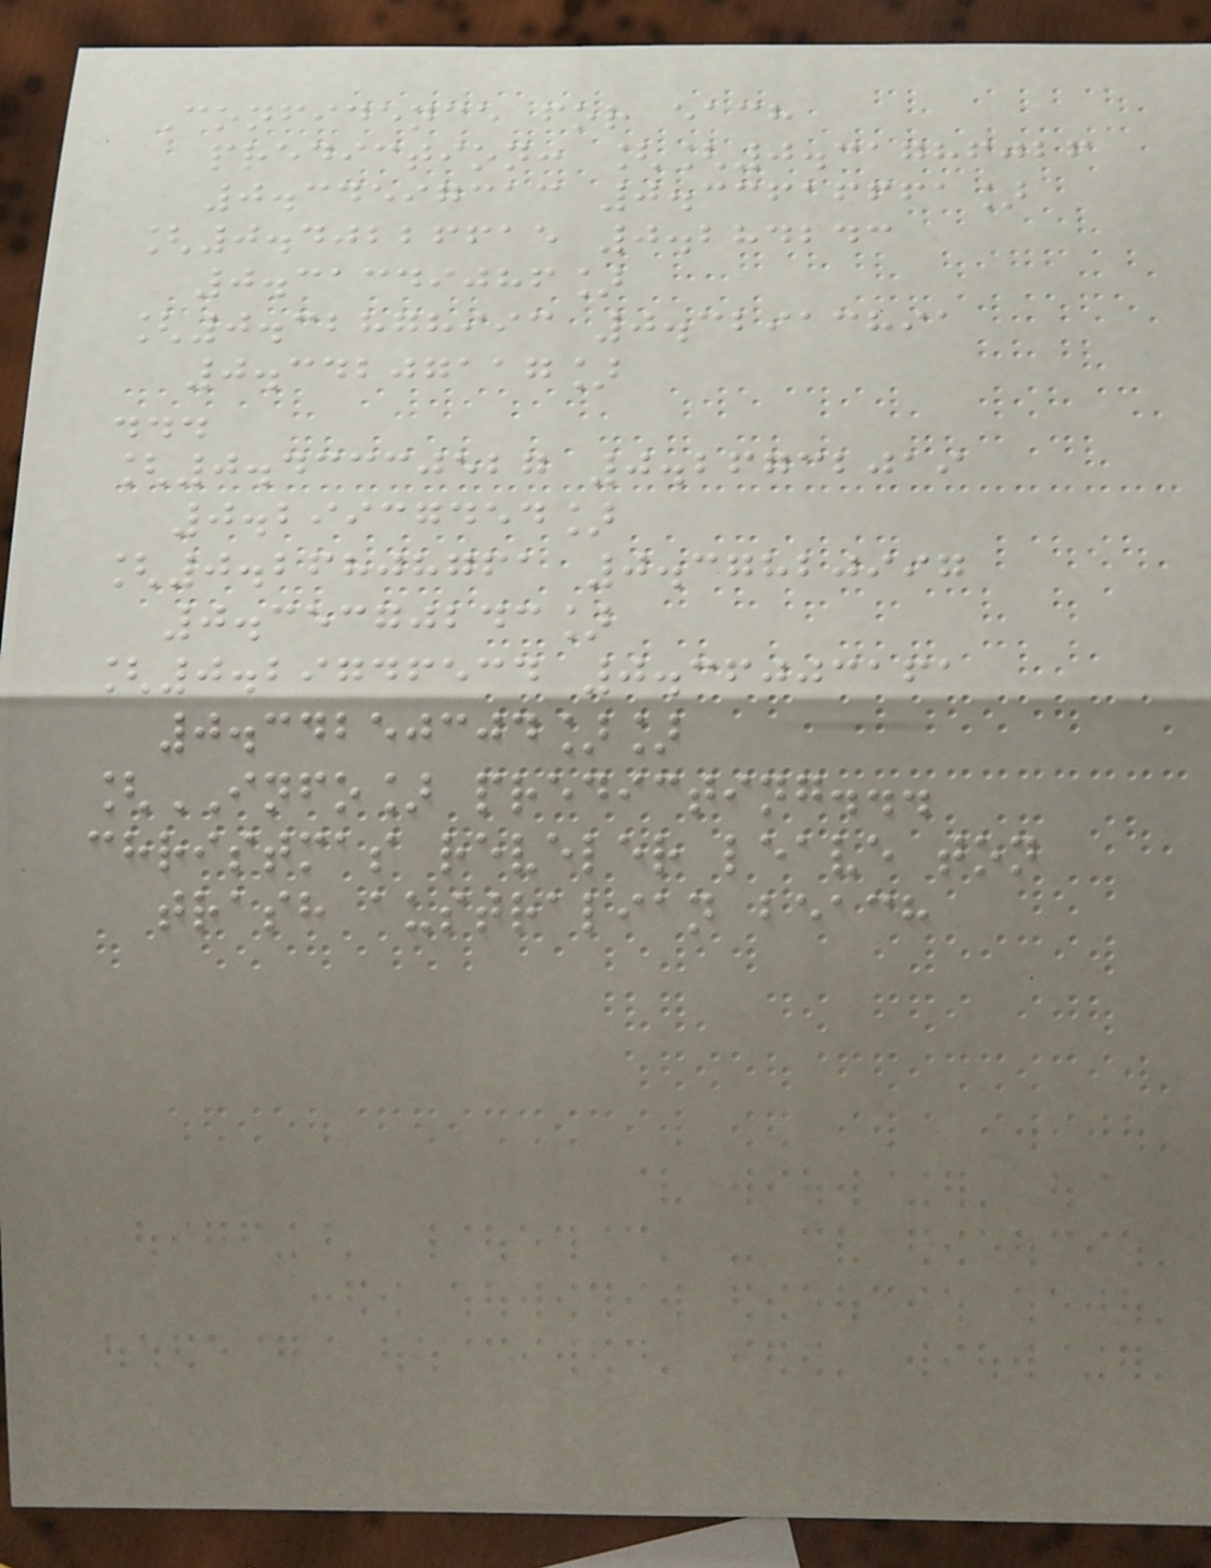Confidence for each
prediction: [[0.31786026
0.34597313 0.33616661]
[0.40226615 0.284243
0.31349086]
[0.32878993 0.32913891
0.34207117]
...
[0.43330527 0.26732019
0.29937454]
[0.26808761 0.37820997
0.35370243]
[0.29746534 0.36003161
0.34250304]]
[INFO] predicting...
christmas reveler leave ton
trash australian beach
